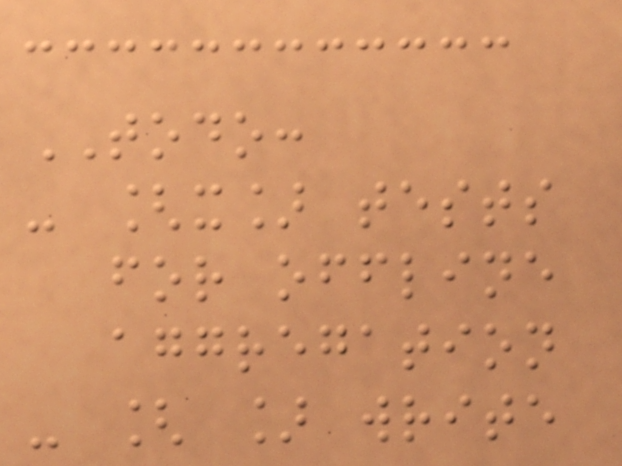TODO:
- [x] tests
for offline
aggregation
- [ ] write
